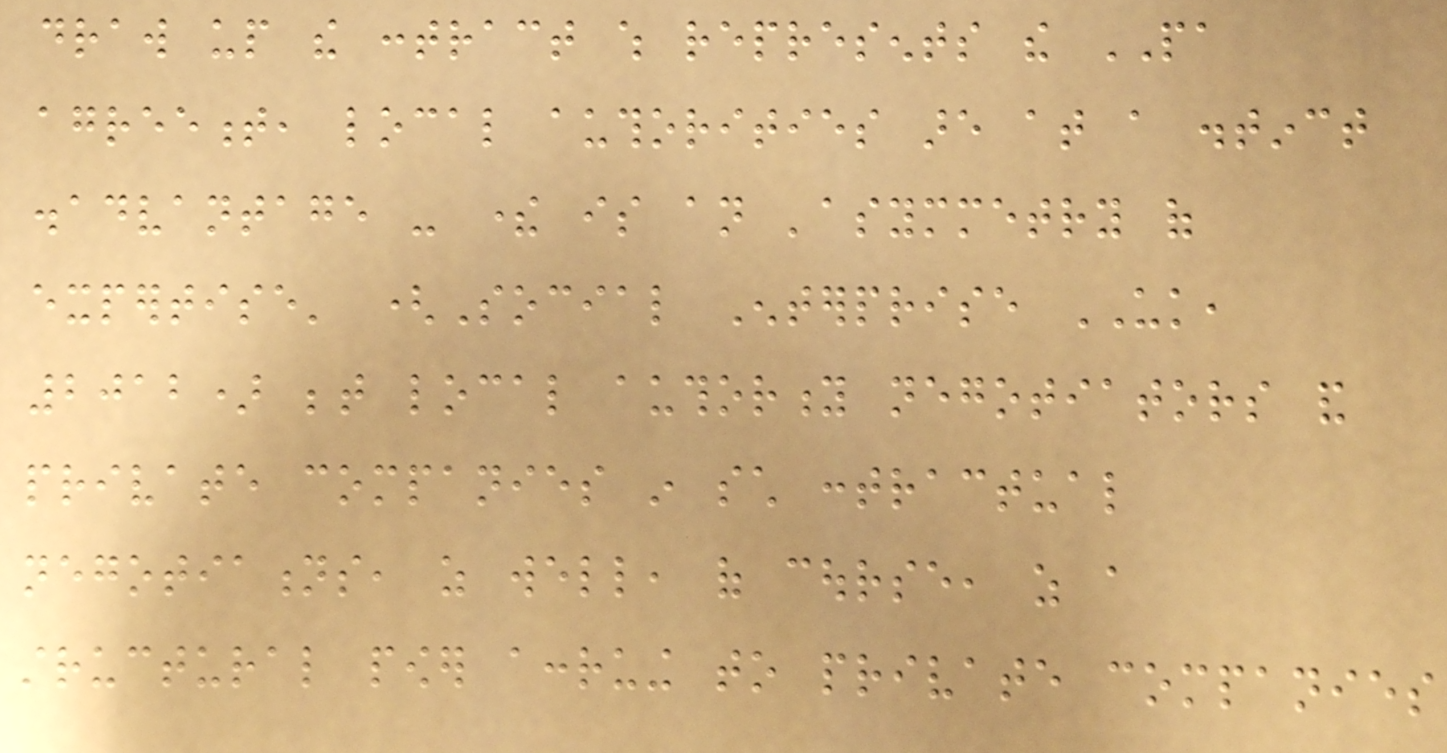draw up the contract which represents the PA
agreement, local authorities are at a distinct
disadvantage - there is an 'asymmetry of
expertise' (Social Enterprise UK,
2012) between local authority negotiators and
private companies in such contractual
negotiations, as well, of course, as a
structural power accruing to private companies
